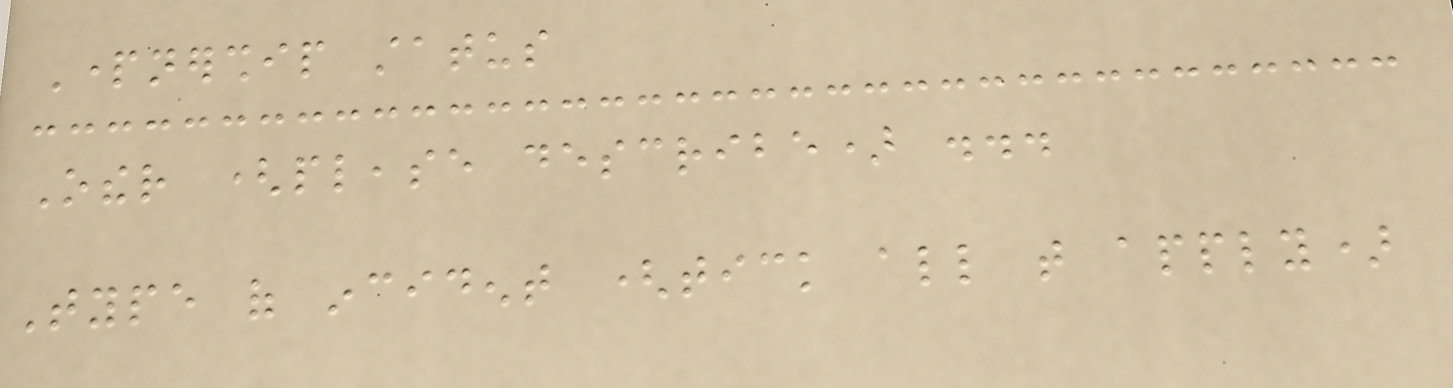Partnership status
Other (please describe) ...
Type of incident (tick all that apply)
